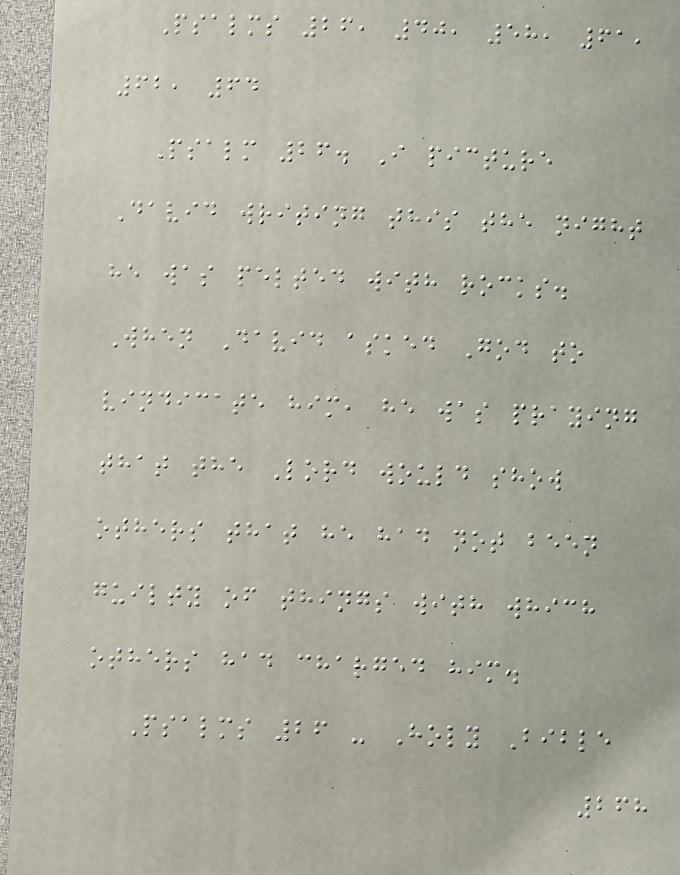Psalms 26, 40, 58, 61,
62, 64
Psalm 26. I picture
David writing this the night
he was pelted with rocks.
When David asked God to
vindicate him, he was praying
that the Lord would show
others that he had not been
guilty of things with which
others had charged him.
Psalms 26 - Holy Bible
268
